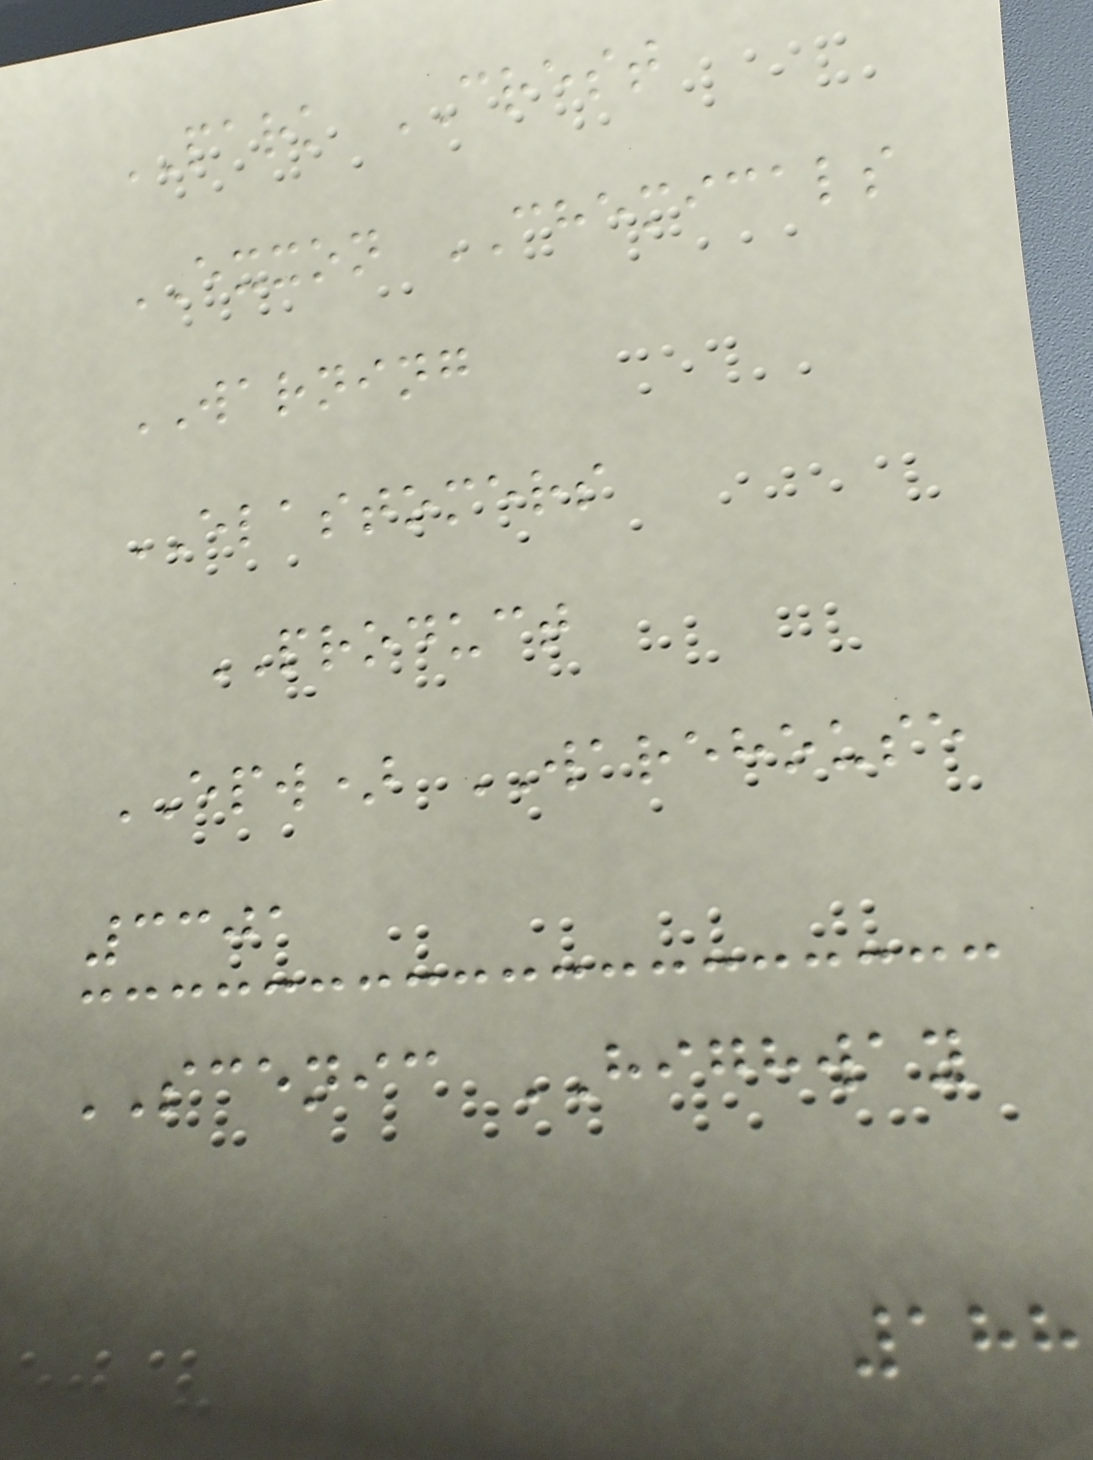PARK CREST
EXXON CHEMICALS
WARNING
ELASTOMERS
PRODUCT
EPW) WAREHOUSE
3301
SCENIC HIGHWAY
188
